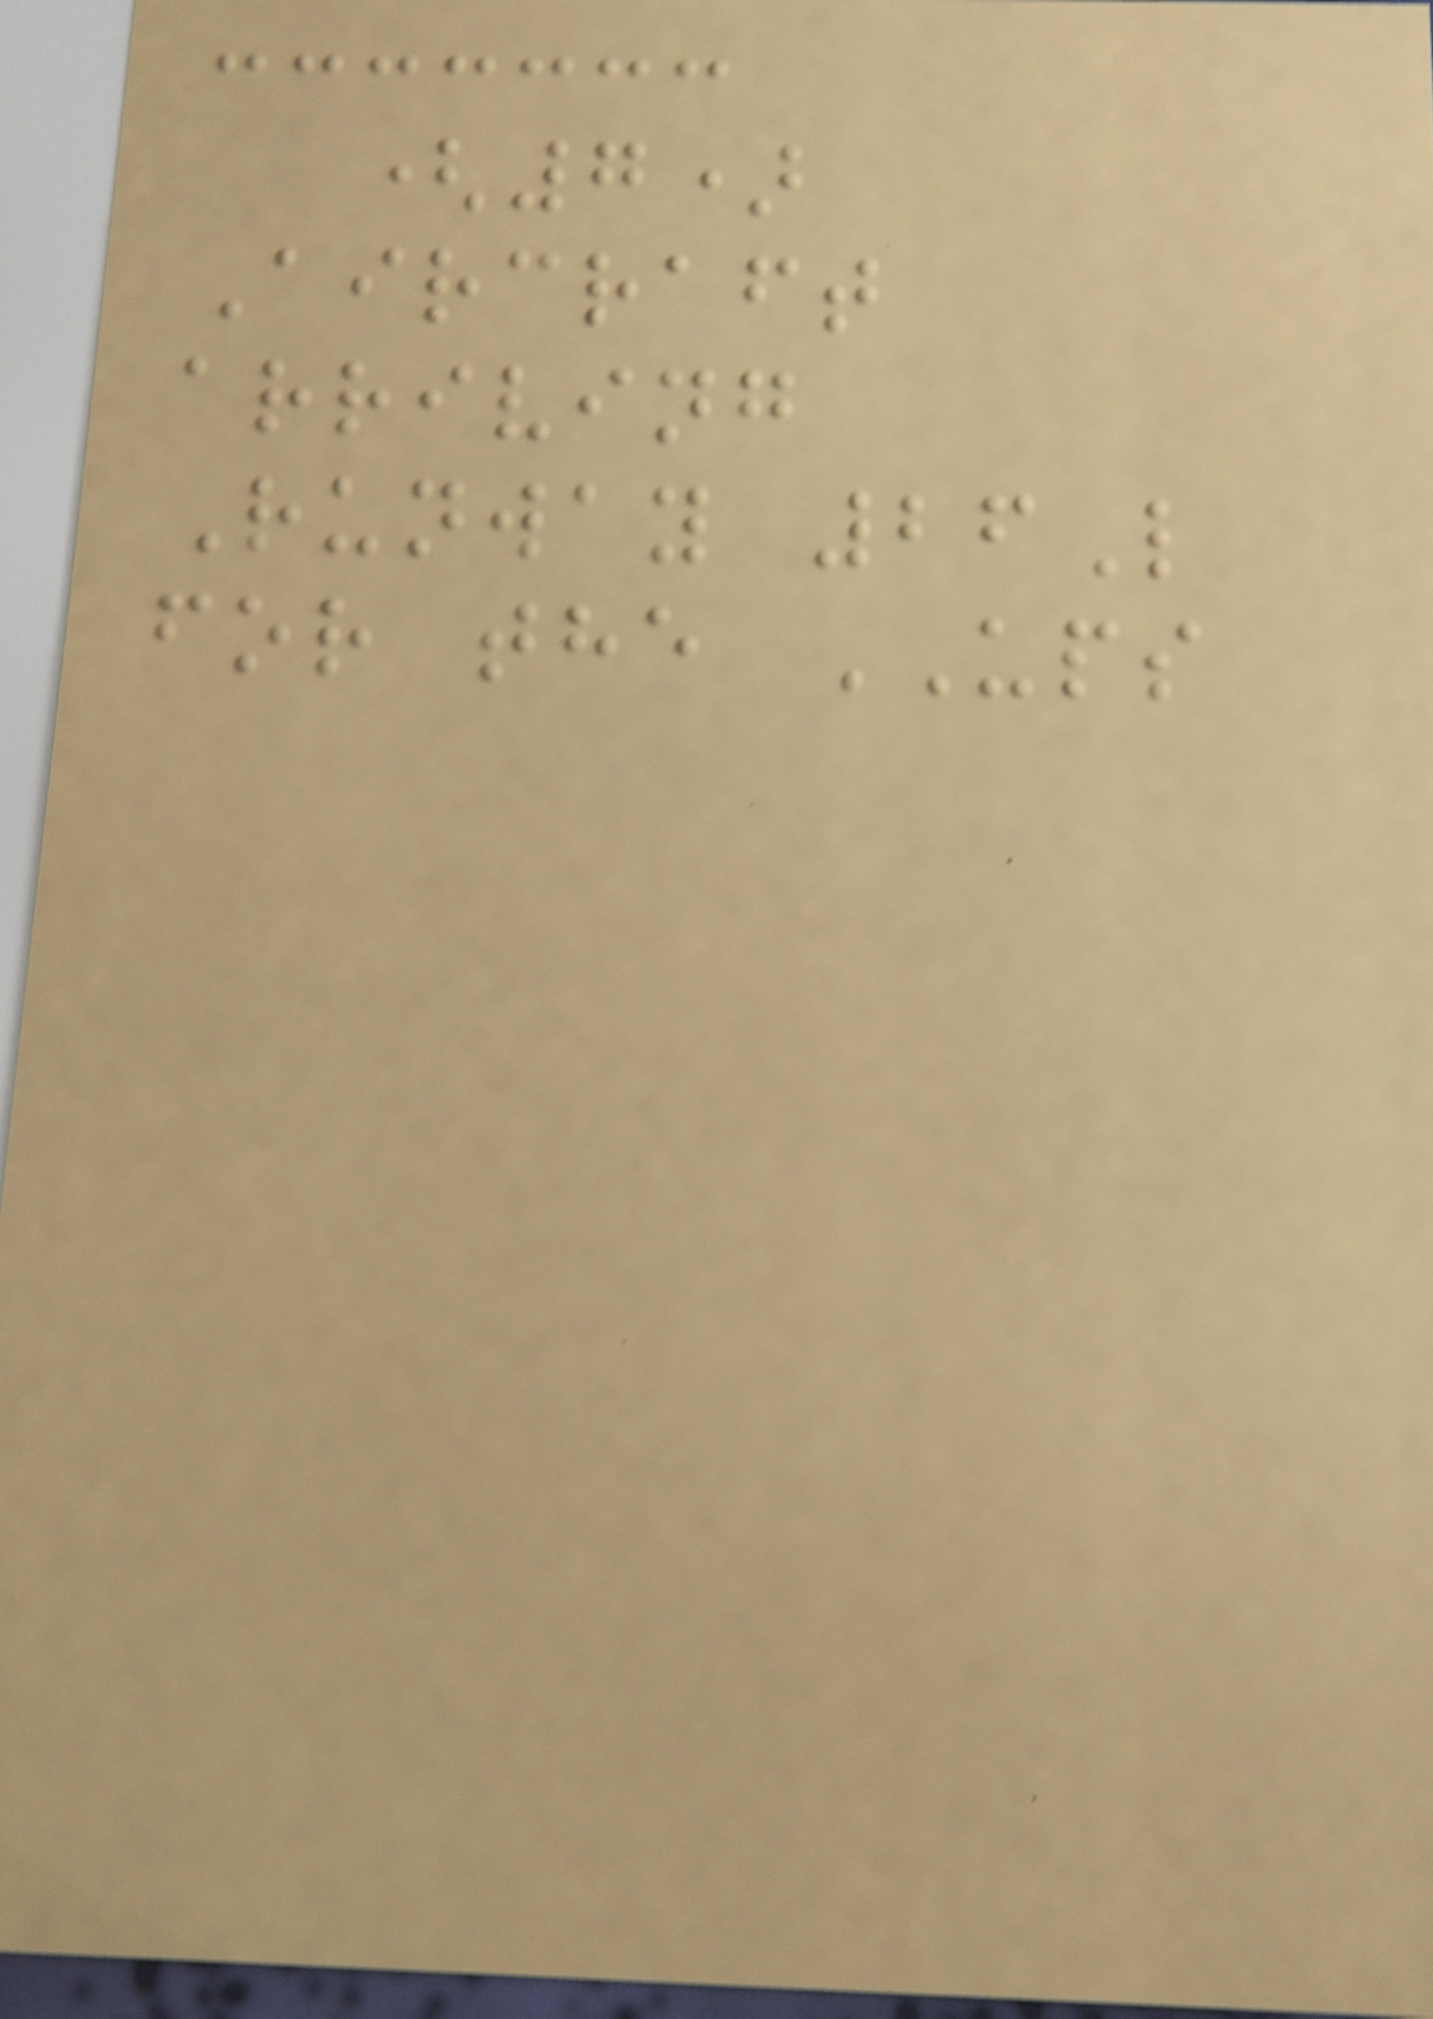(7)
Aircraft
arriving
Runway 26L
for the UPS
